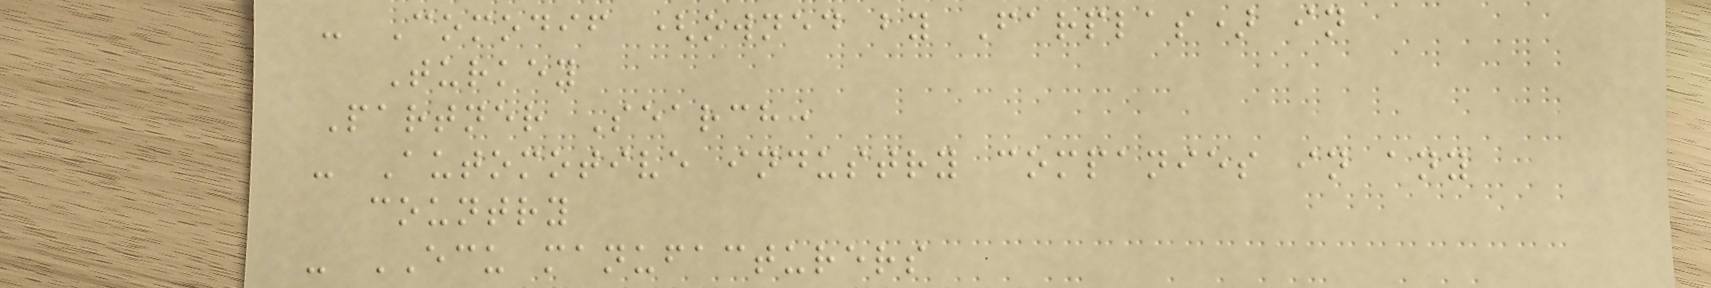- Comodif (owned by Farplas) in
Turkey
Partner Search:
- Automotive industry companies in any
country
- ECU manufacturers
